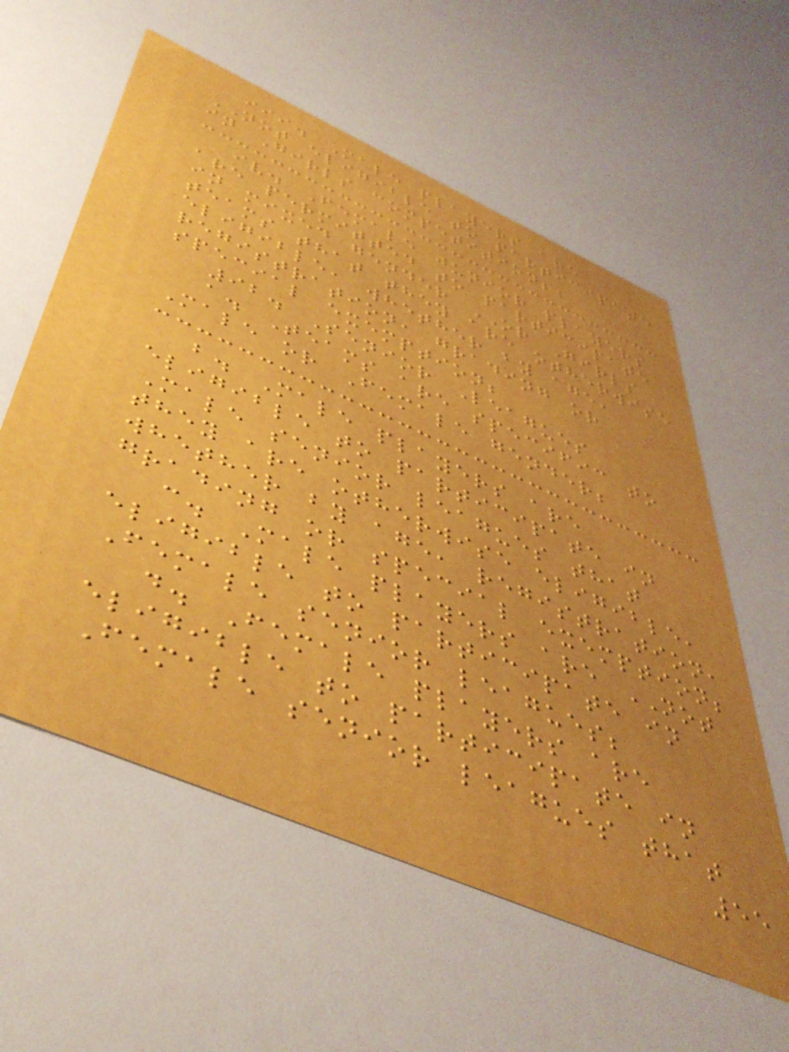iii. Male players are
NOT eligible to participate
in Girls competitions;
iv. Female junior players
are permitted to participate
in mixed gender OR Girls
teams that they are otherwise
eligible, whether by age,
registration, grading or
special exemption;
92. Senior Leagues
a. Teams are specific to
Male or Female gender;
b. Male players are
eligible to participate in
Male senior leagues that
they are otherwise eligible,
whether by age, registration,
grading or special exemption;
c. Male players are NOT
eligible to participate in
Female senior leagues;
d. Female players are
eligible to participate in
Female senior leagues that
55
